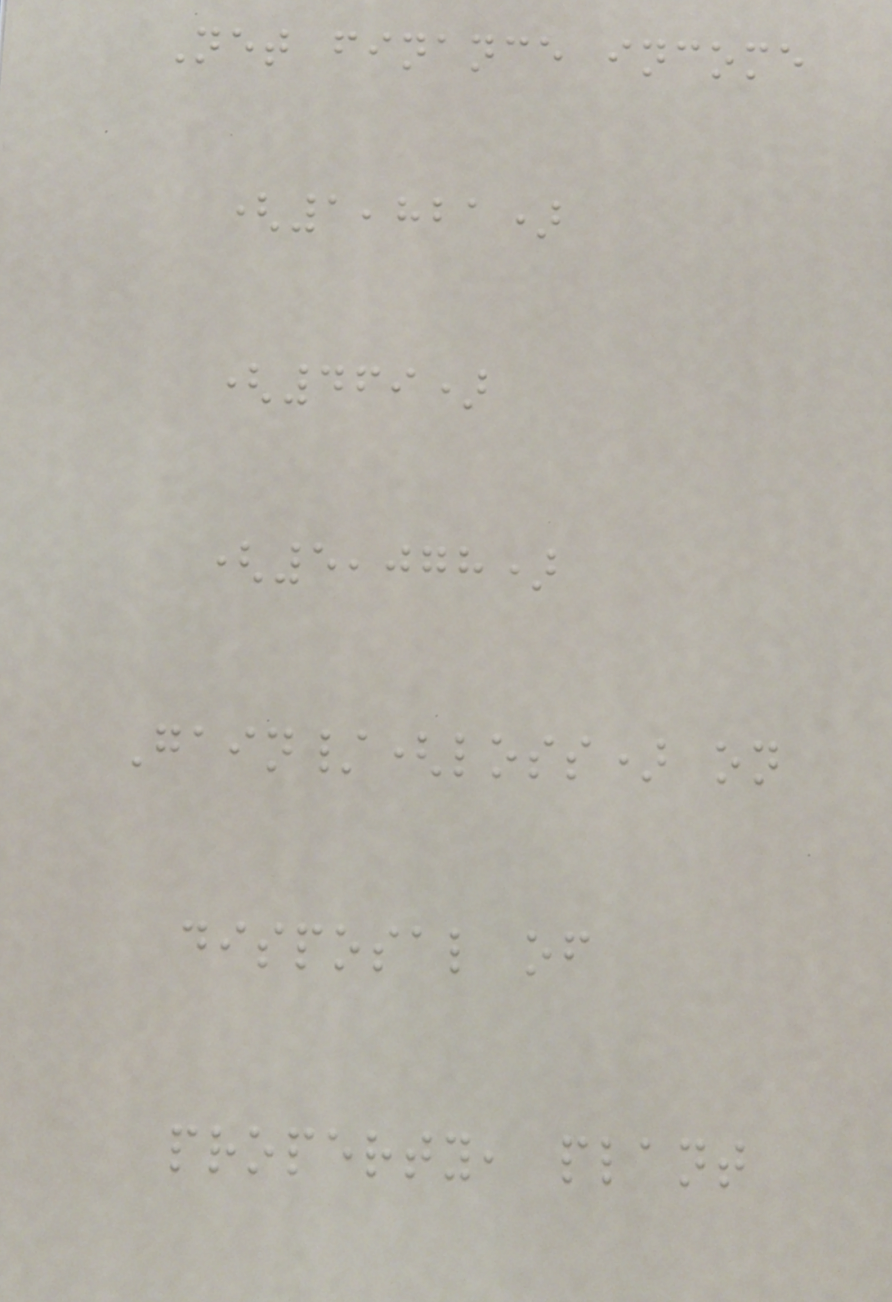Net finance income
(1,821)
(469)
(5,078)
Gain/(loss) on
disposal of
property, plant
